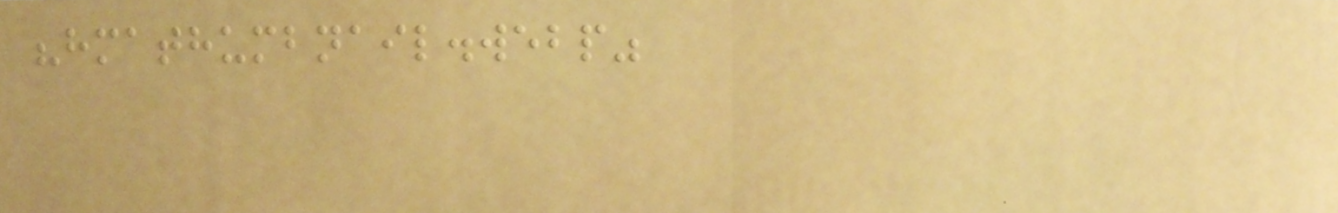"hmathumbnail.webp"
